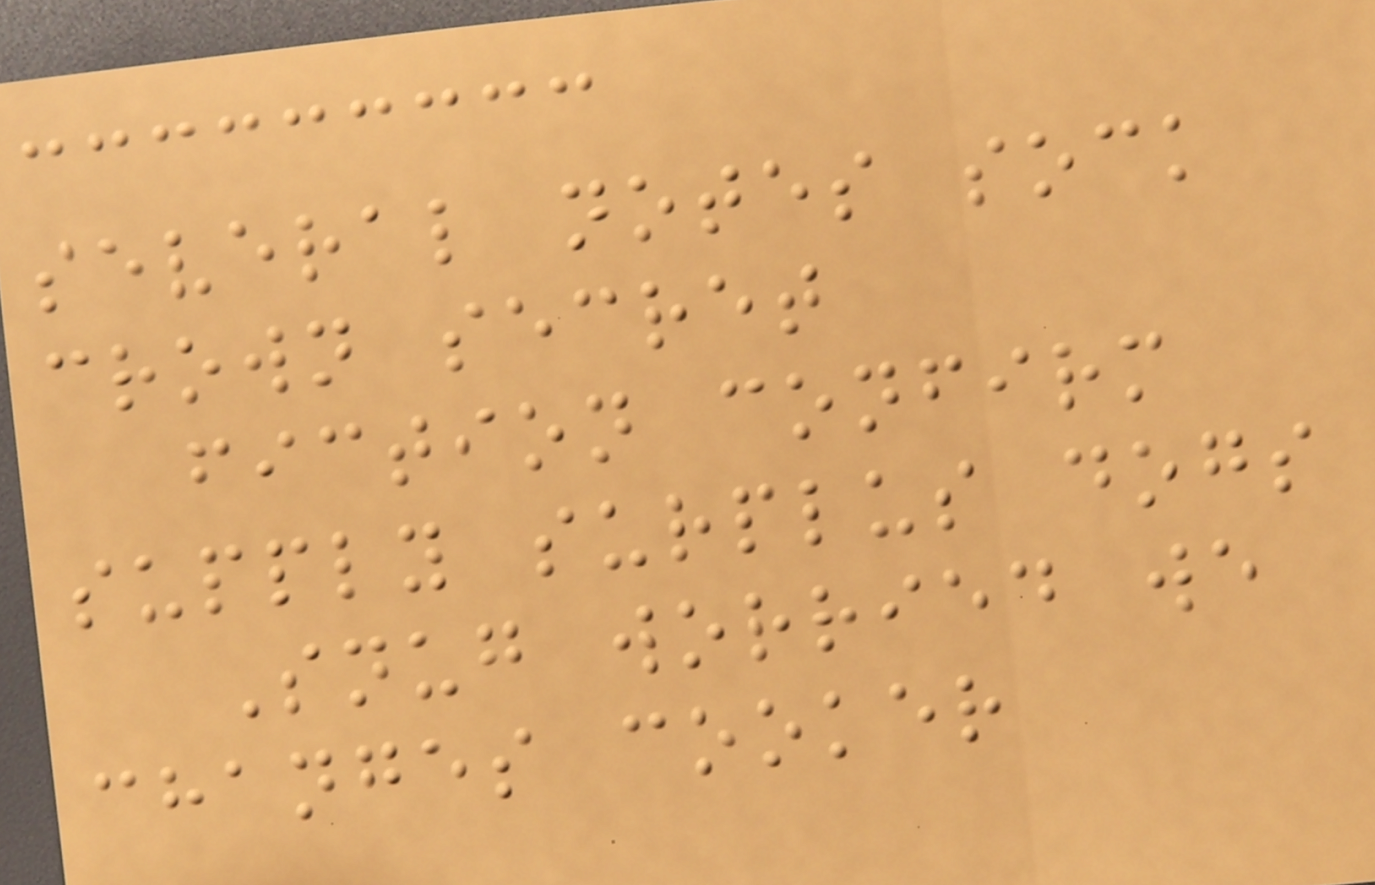several notes sock
crown secret
fiction confirm
supply surplus dogs
Snug worried we
changes cooker
